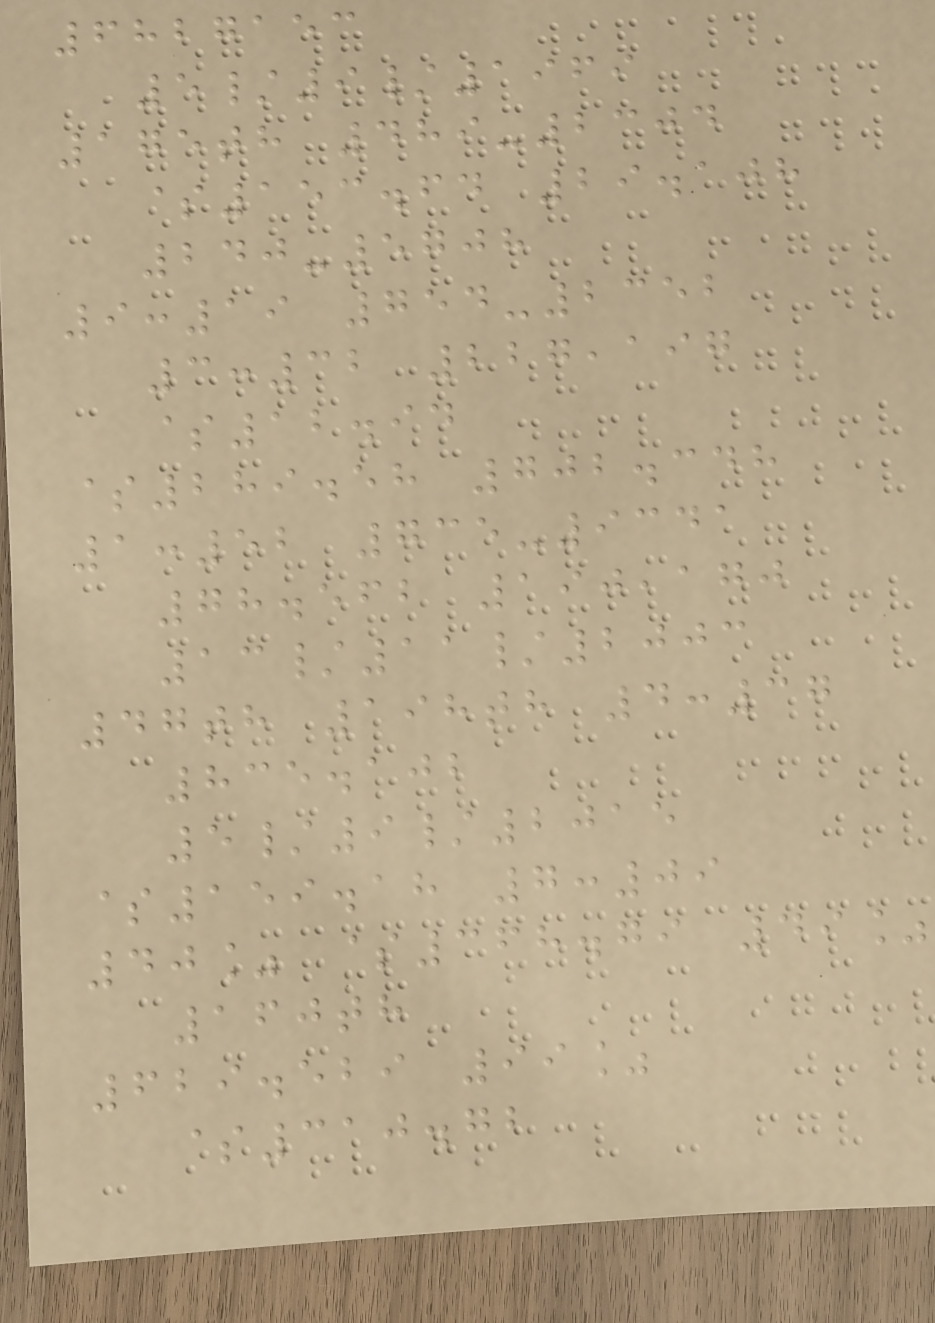6827153
5/9/1969
175th 489-2304
$153.64 29.108
240-5708
9:19 754-2352
3:32 227,197
$12.94
$289.58 702.348
1:52 735-9341
78.562 190,170
13/11/2003
47th 198th 4:37
835.102
5/9/2015
$159.18 7:09
40% $368.79 49%
160th
629.529 99%
$310.72
